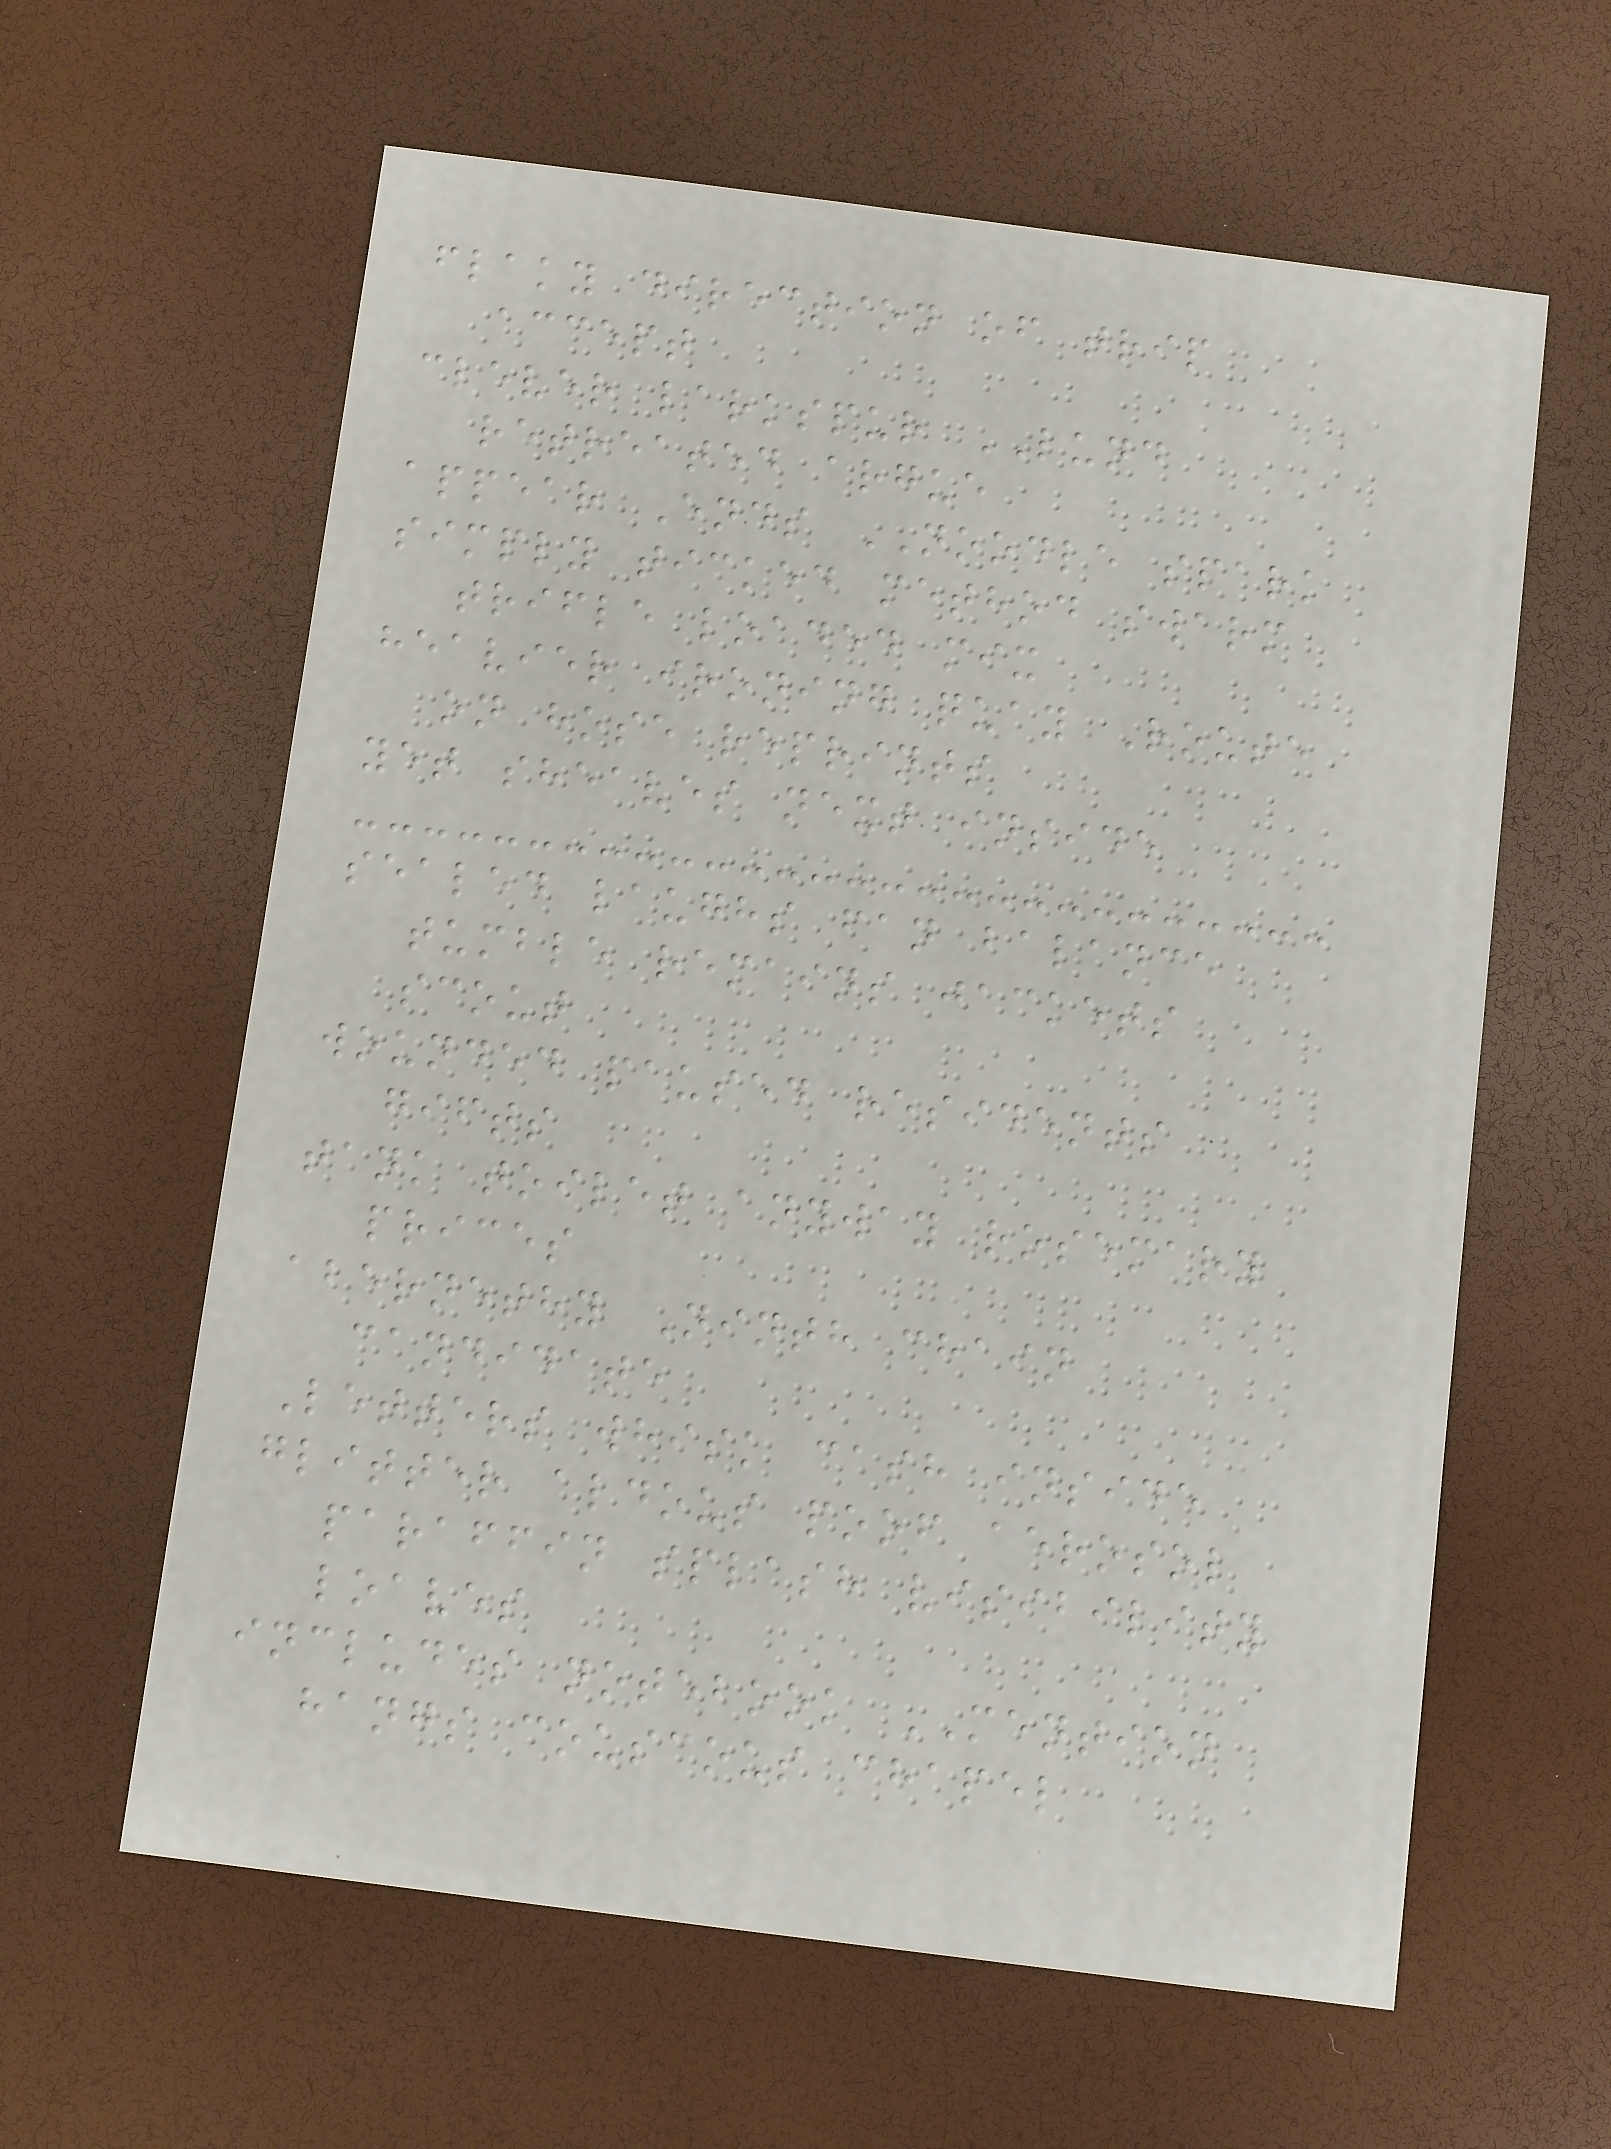flaky direction of trip
accept
clever larkspur LUND
retreated argue
appear Ends NOODLE spark
simply ticked method swarm
trifle loaded mix
heavier ironing quay Route
on hose reprints
yet sheaves next inside
sealed laughs fan balance
tumble remains jackets
scout
wounded paused residents
gifts
tank toilet anyway rosemary
prices
abernethy Ninth chain
candidate
Letters whisk cash inside
glitter aldous poof aerosol
paraffin splash visibility
loaves
includes notebook MENTION
hangs couscous chapel
